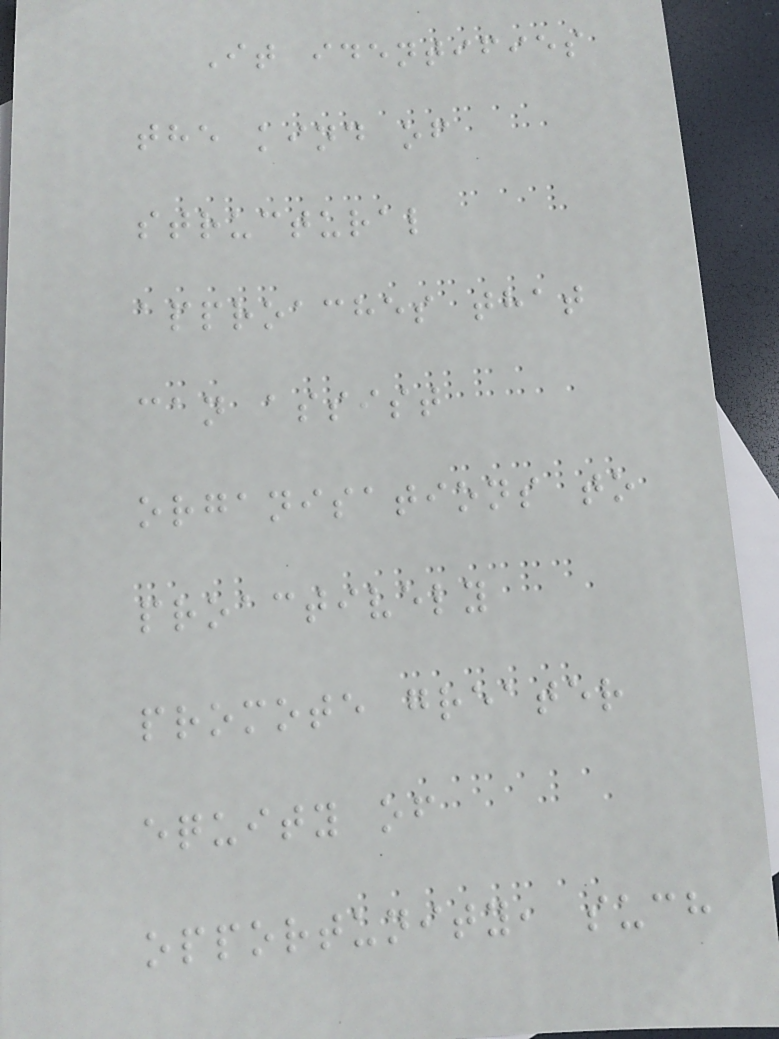It identifies
the kind of
structural
approaches that
can assist
organisations to
proactively
promote greater
equity of
opportunity, such
